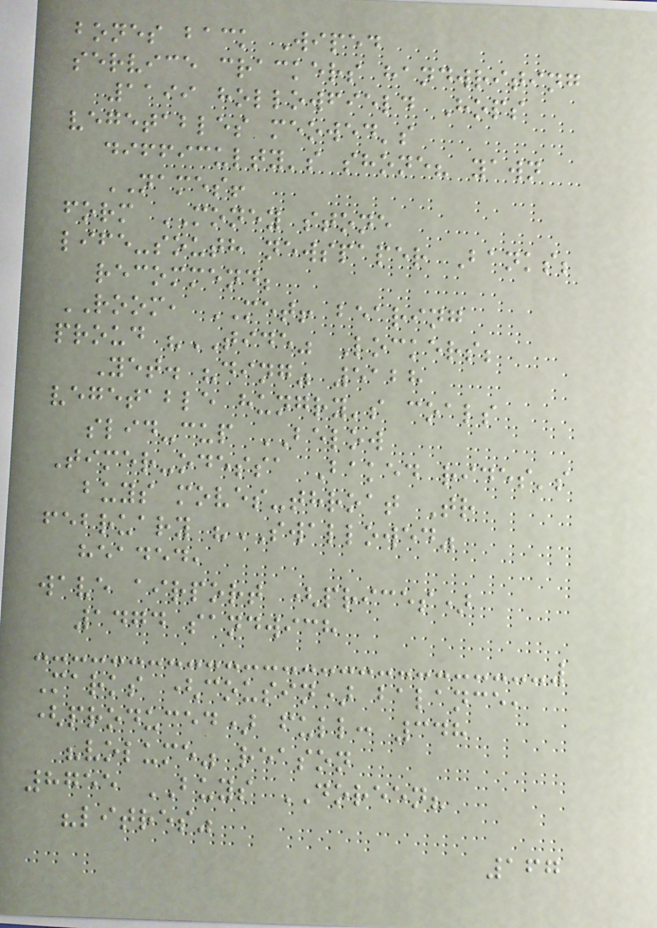bones back Wiped
service crackers handwriting
1199 hollowfield Hops
vegetables meowed's
difficulty's shone? yawn
NAMES!
form MONEY stone
life-south newspaper Banks;
recommend;
ROOM, MET! bearing
proud "TIDE" Lockers;
Yet. "ding" 5128
vegetable hungry's coals
slid-cup BELOW
Timer-odessa Baked rides's
buys moves-throat Tr
february "SWALLOWED"
headed,
wave airport (prices)
1474 sandwich
Marks (cousin) balance,
(produced) full: 348
"volume" reason
8755 BUYS DOREEN?
"litres"
167
